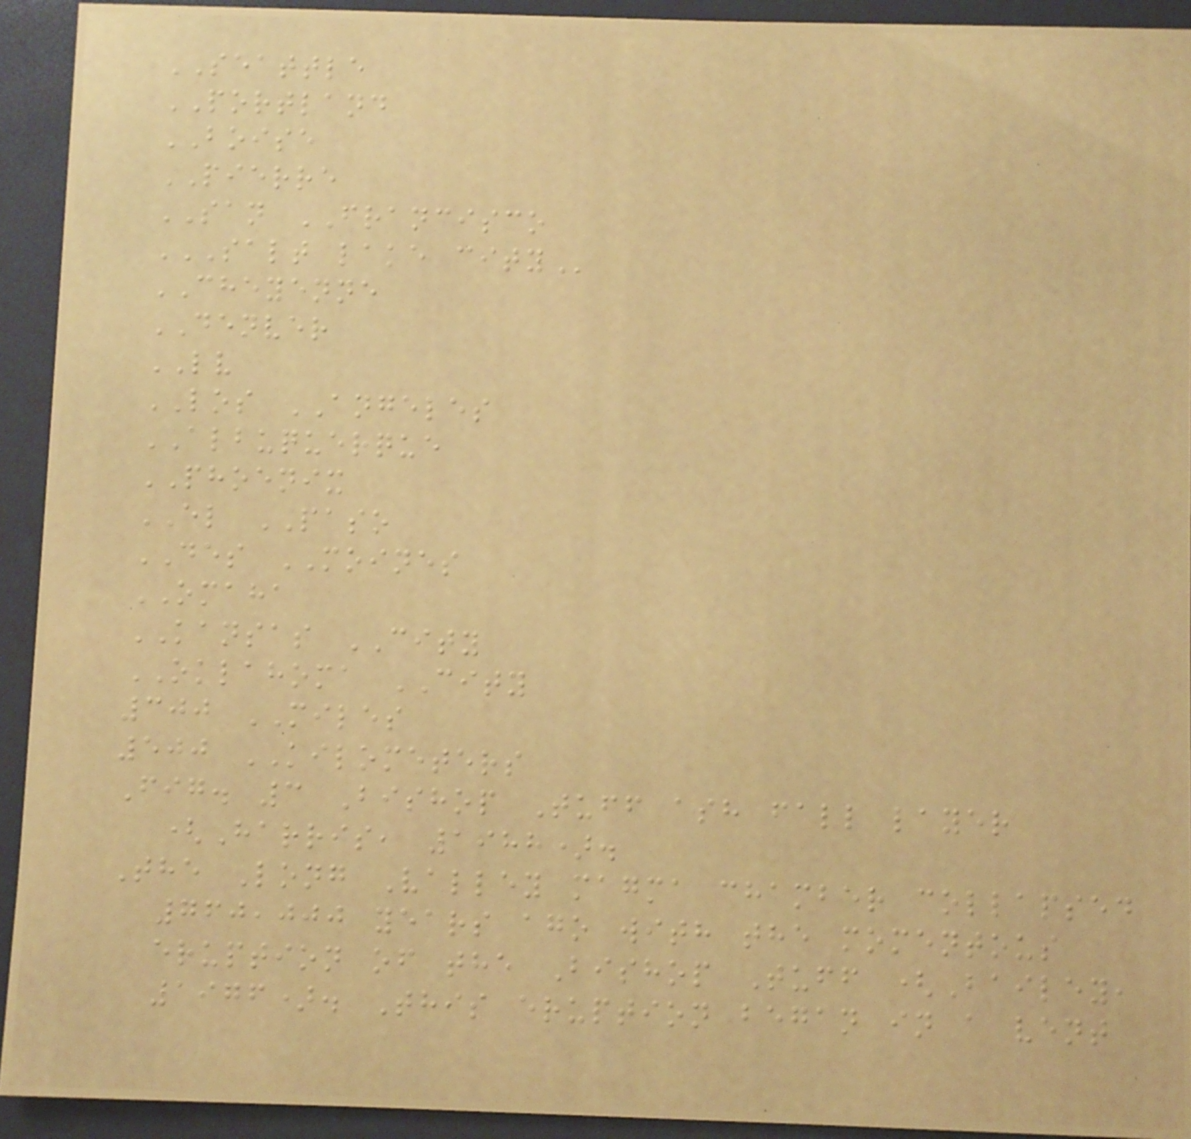SEATTLE
PORTLAND
BOISE
PIERRE
SAN FRANCISCO
SALT LAKE CITY
CHEYENNE
DENVER
LV
LOS ANGELES
ALBUQUERQUE
PHOENIX
EL PASO
DES MOINES
OMAHA
KANSAS CITY
OKLAHOMA CITY
300 MILES
500 KILOMETERS
Fig. 3 Bishop Tuff ash fall layer
(Harris, 1988).
The Long Valley magma chamber collapsed
760,000 years ago with the momentous
eruption of the Bishop Tuff (Bailey,
1976). This eruption began in a vent
